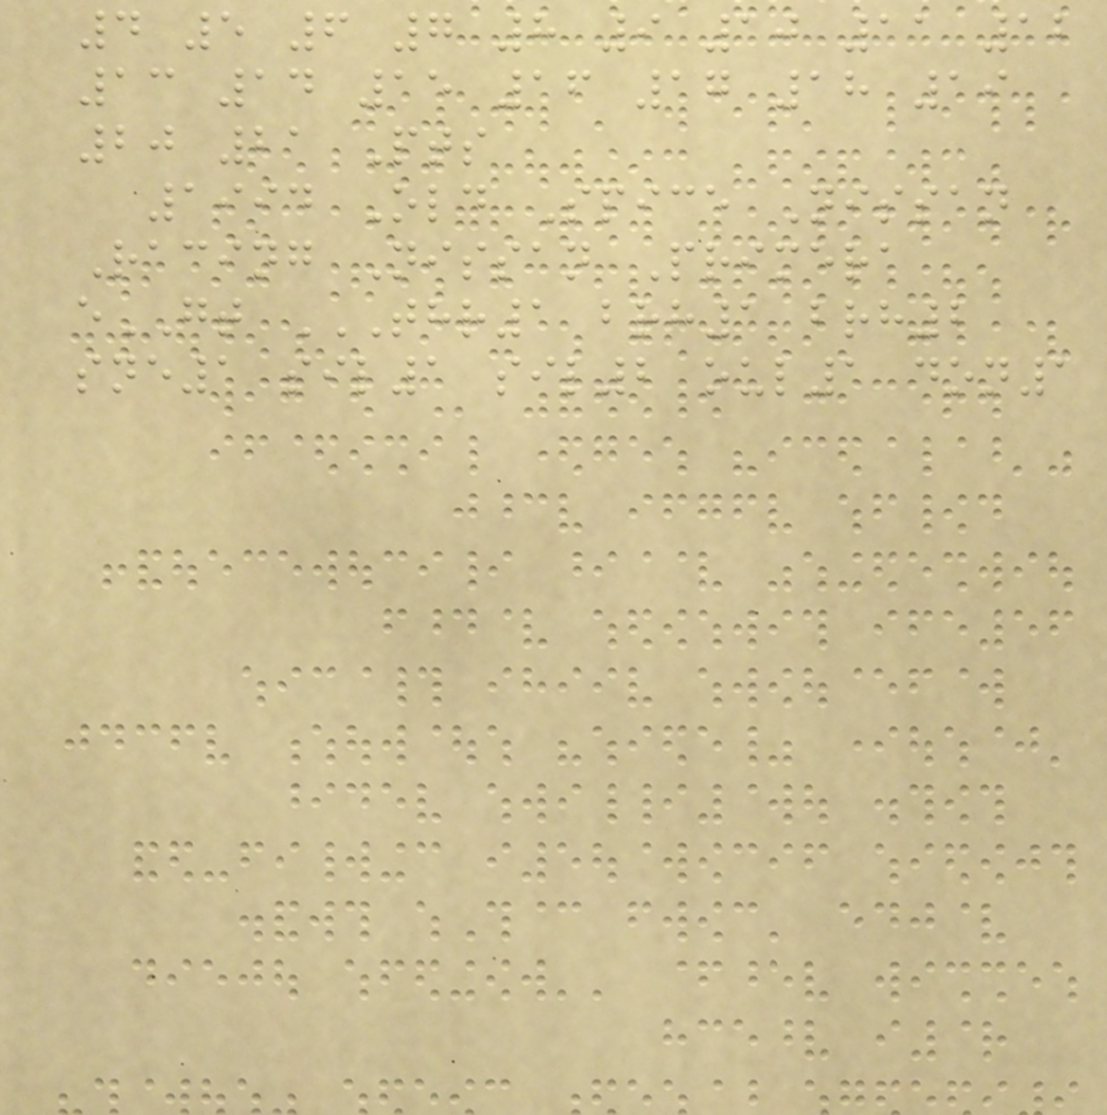4 5 6 7 8 9 10 11 12
13 14 15 16 17 18 19
20 21 Pts
1994 Old Spice Nissan
Racing Nissan Primera
eGT THR1 BRH1 BRH2
SNE1 SIL1 SIL2 OUL1 DON1
